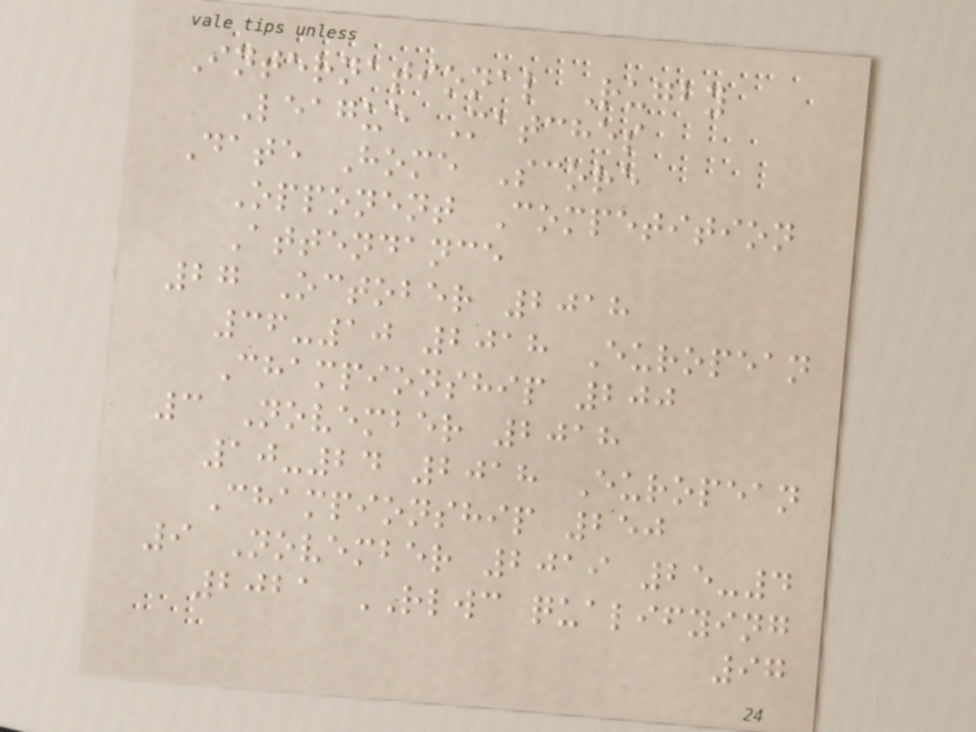International Rugby
League Matches
Date Home Score
Opponent Competition
Attendance
27 October 2018
36-10 2018 European
Championship 200
3 November 2018
10-24 2018 European
Championship 250
9 November 2019 25-4
2021 RLWC qualifying
97
